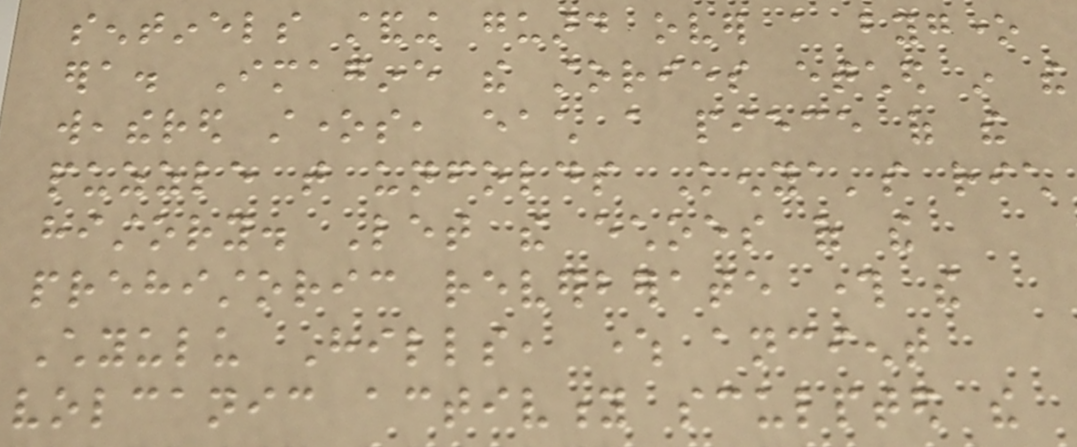sentinels standing guard over a bygone
era. Imagine the stories etched in the
weathered stones, each a piece of the
puzzle that unfolds Kenya's rich
history. Let the echoes of the
prehistoric reverberate through the
Chyulu Hills, where ancient
volcanic activity sculpted the
